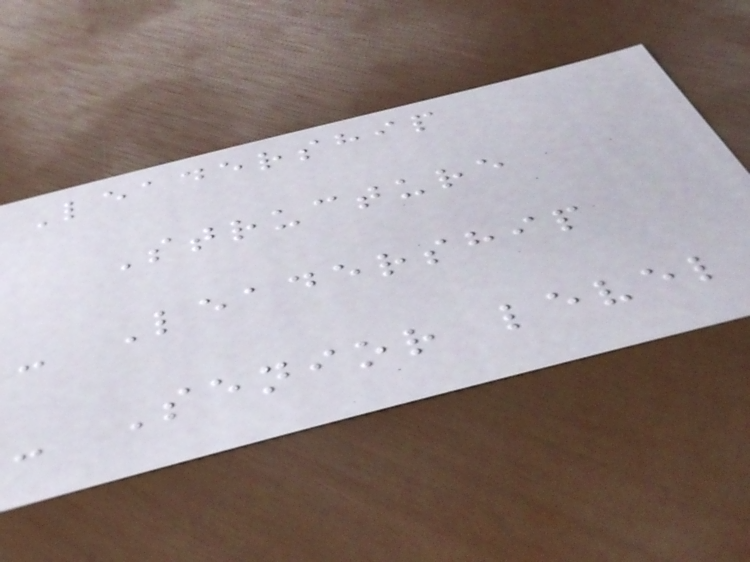Leadership
Structure
- Leadership
- Senior level
